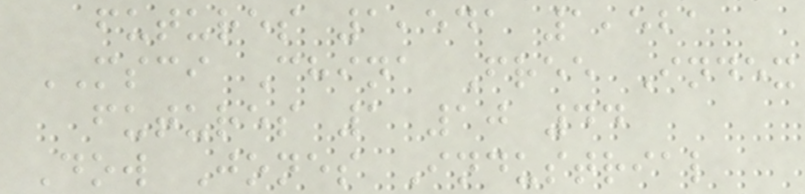futures 1,541 1,521
MSCI China Free Index
futures 1 10 44
Dow Jones Industrial
